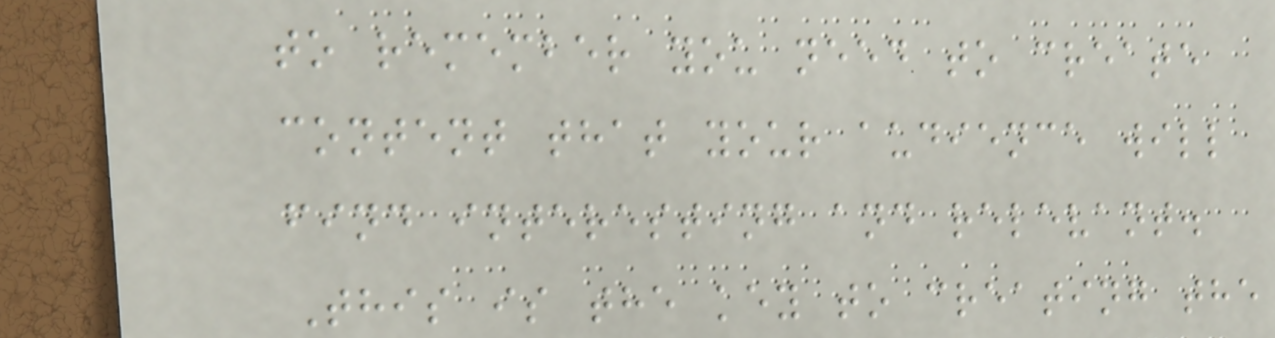to remember you need to create
content that your audience will
find interesting and relevant.
This is the key to creating the
